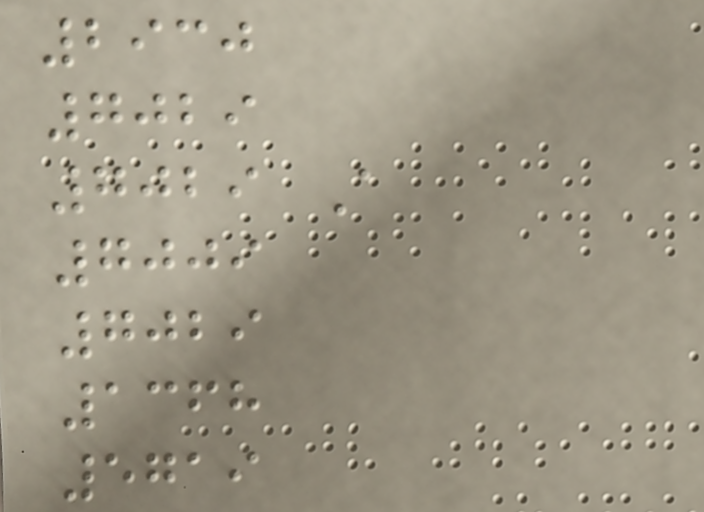2930
7029
7029 A
7009
7029
1368
5719
